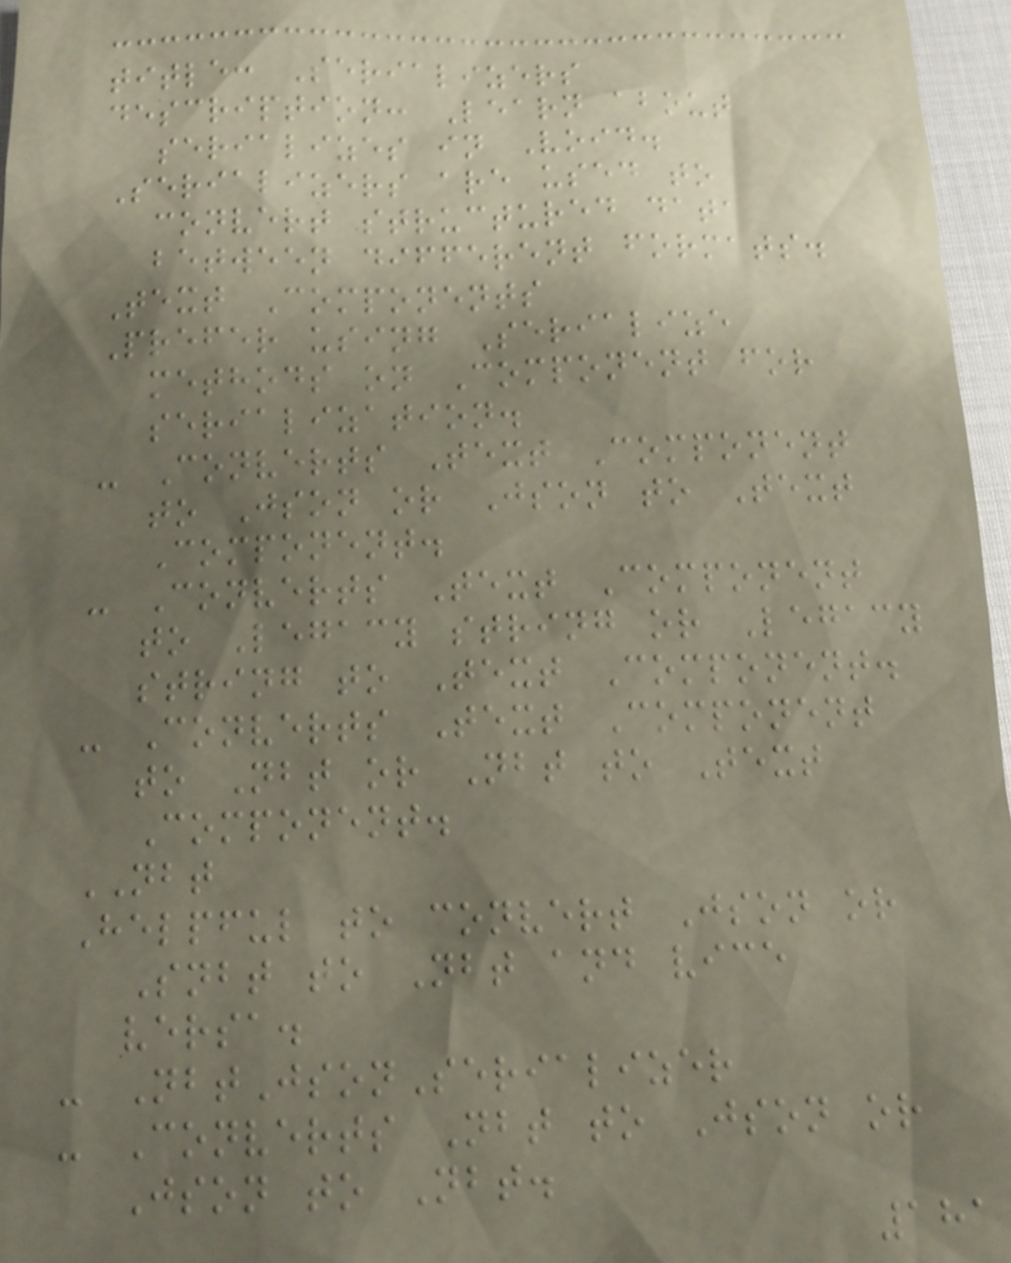title: Serializers
description: Learn about
serializes in Void.
Serializers are used to
convert structured data
between different formats.
Text Components
Prefer using Serialize
methods on Component for
serialization.
- Converts Text Component
to Json or Json to Text
Component.
- Converts Text Component
to Legacy string or Legacy
string to Text Component.
- Converts Text Component
to Nbt or Nbt to Text
Component.
NBT
Helpful to convert Json or
Snbt to Nbt and vice
versa.
- NbtJsonSerializer
- Converts Nbt to Json or
Json to Nbt.
181
